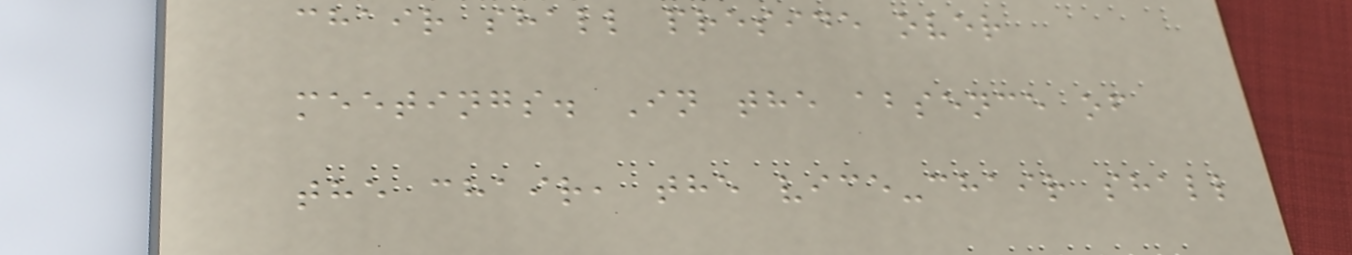chair shall preside over
meetings. In the absence of
the chair, the vice-chair shall
